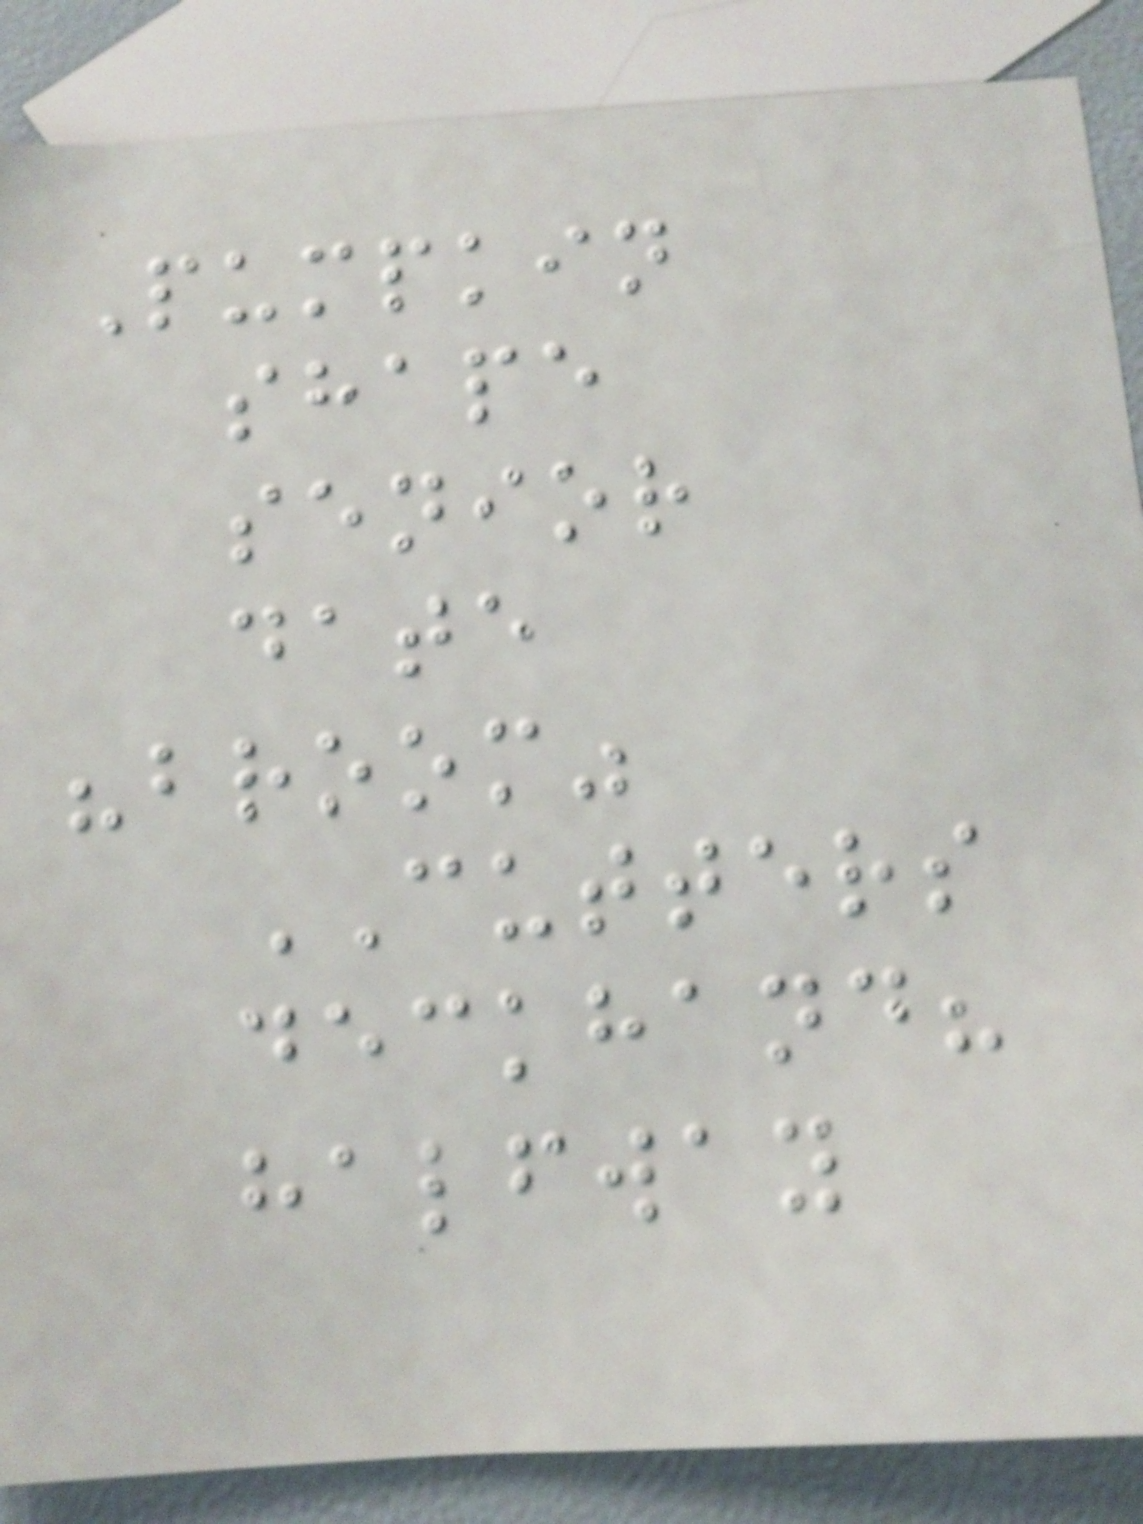Pumpkin
shape
senior
date
"broom"
CUTTERS
deckhand?
halfway
